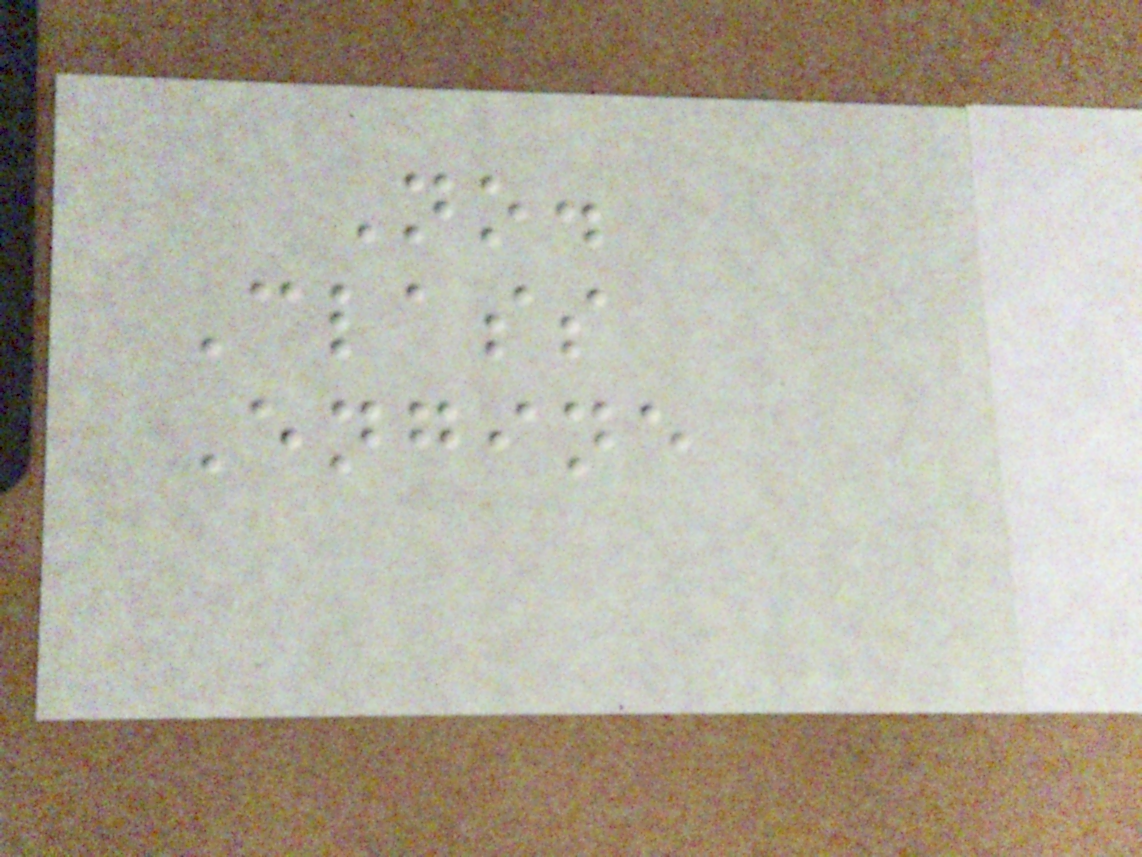No.
Class
Engine
